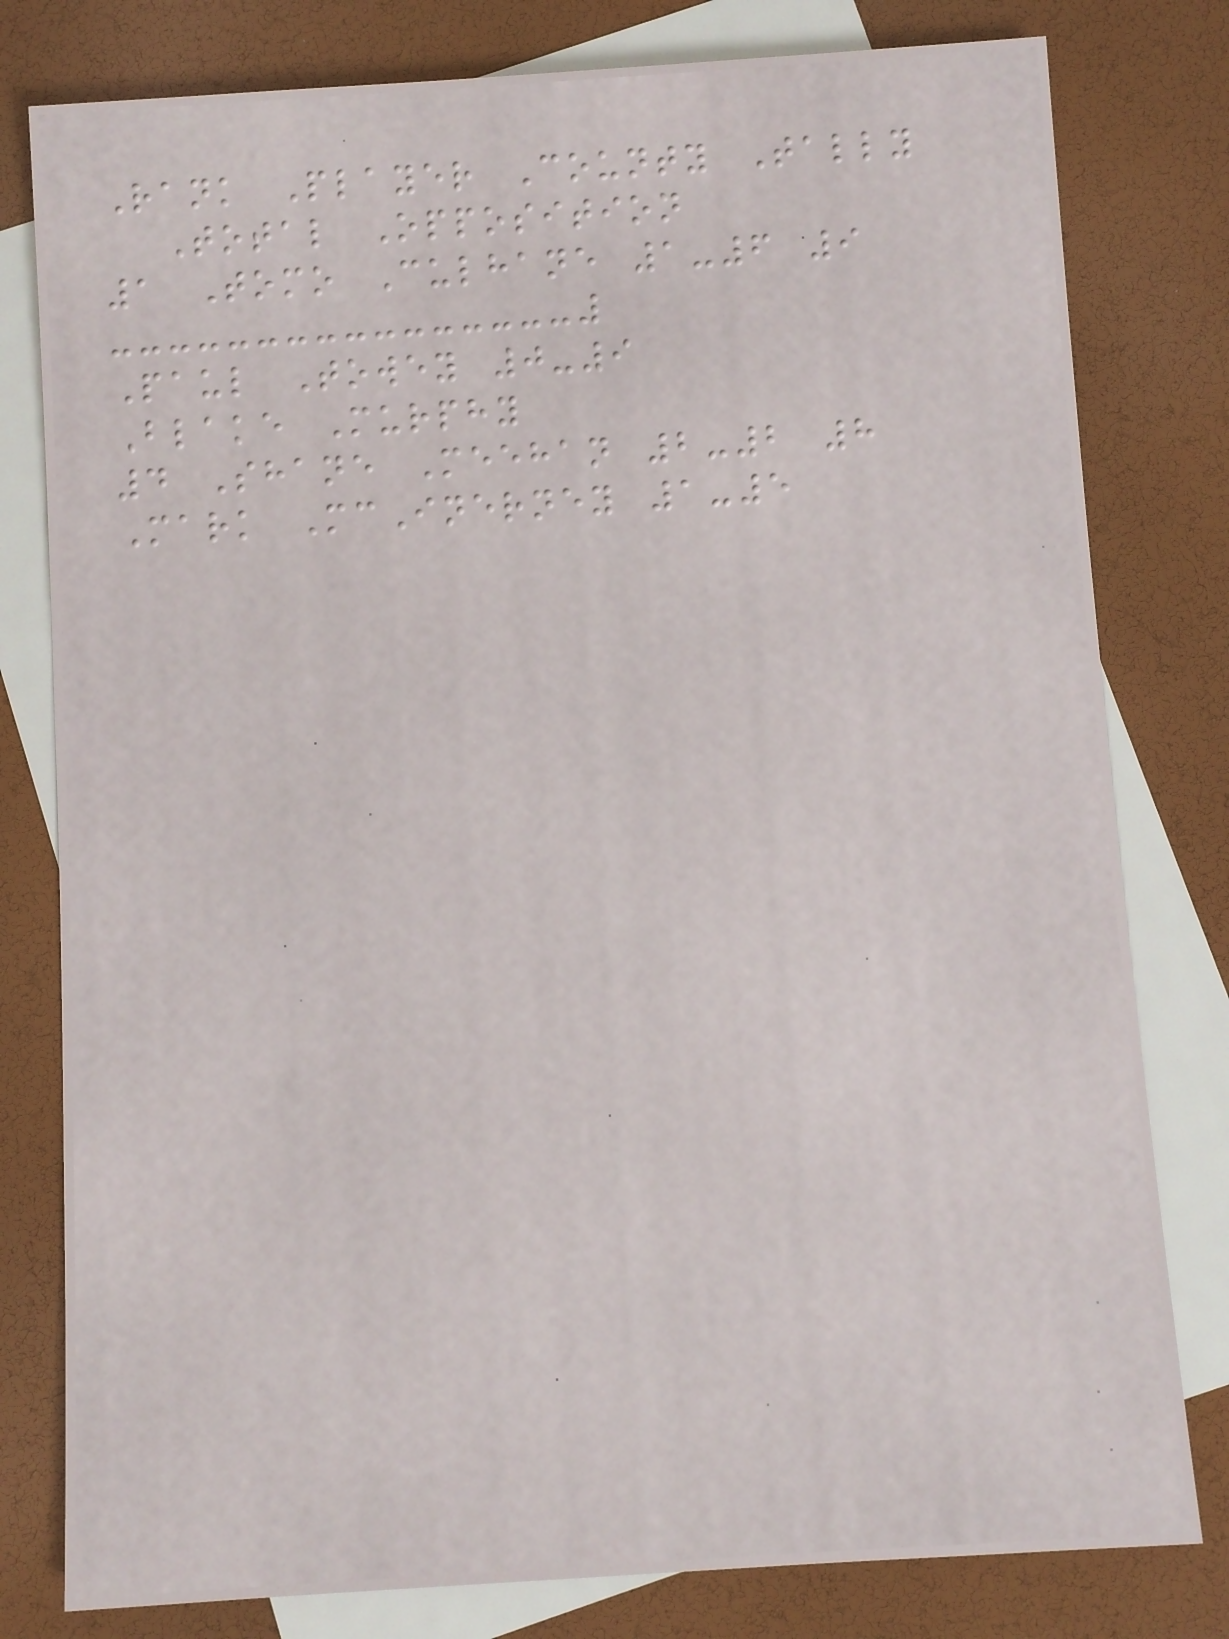Rank Player County Tally
Total Opposition
1 Tomo Culhane 1-6 9
Paul Towey 0-9
Blake Murphy
4 Shane Meehan 2-2 8
Mark McInerney 1-5
